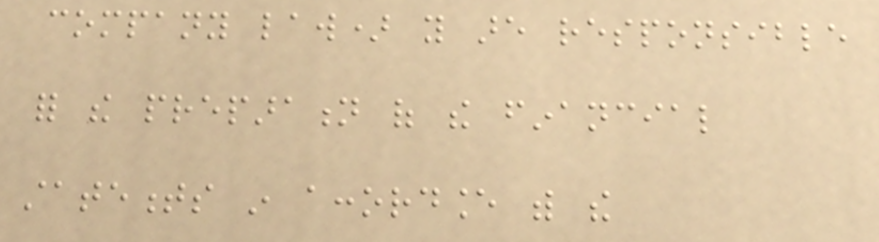company law) you are responsible
for the preparation of the financial
statements in accordance with the
